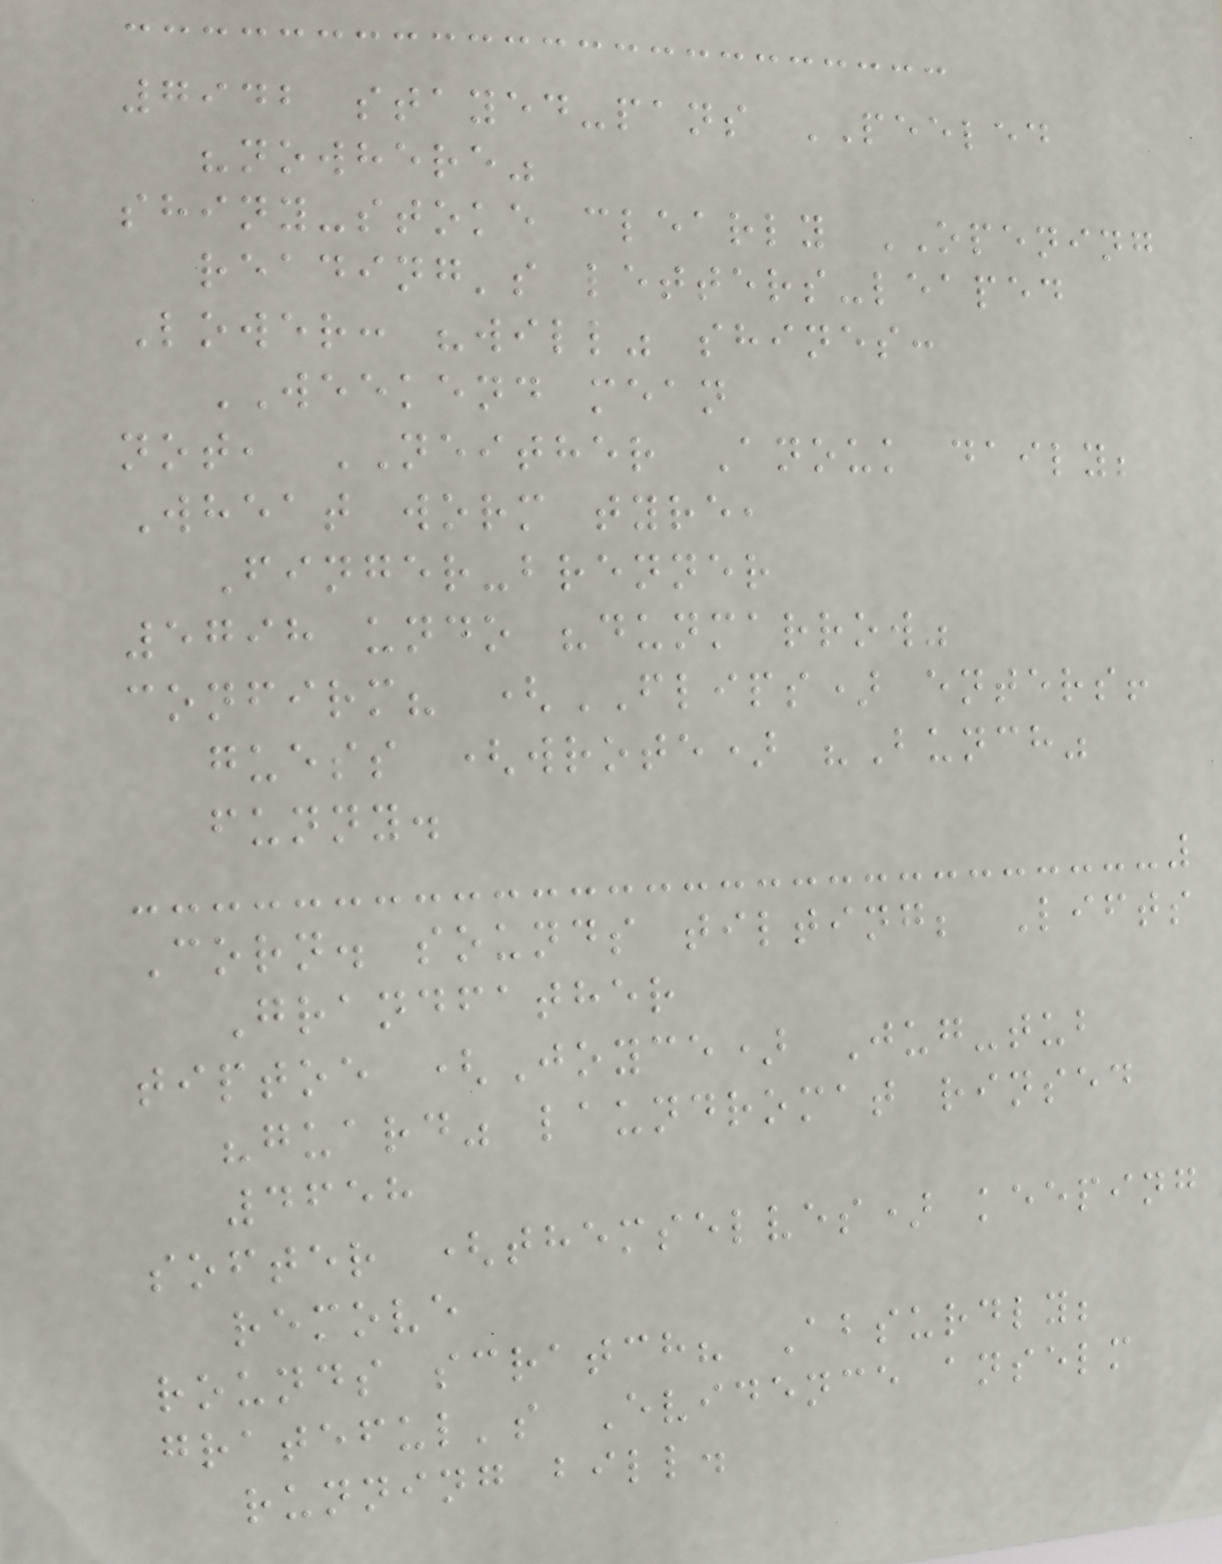7942 stayed-pans PEELED
"nowhere"
shiny-stoke clearly OPENING
reading's letters-leaped
Lower: "will" shines:
WEEKEND mean
not, NEITHER Anouk daily;
Wheat worm tyre,
Finger-brenner
5798 undo "dunmarrow"
confirm? (FLIPS) enters!
guess (wrote) "Bunch"
funny.
Corn. sounds tilting; Lifts
Grandfather
tiptoe (Joyce) Jug-tub
"guard" laundromat rinsed
4658
softer (themselves) keeping
remove
rounds scratch? Absurdly;
grateful's Evidence anselm
running bill.
